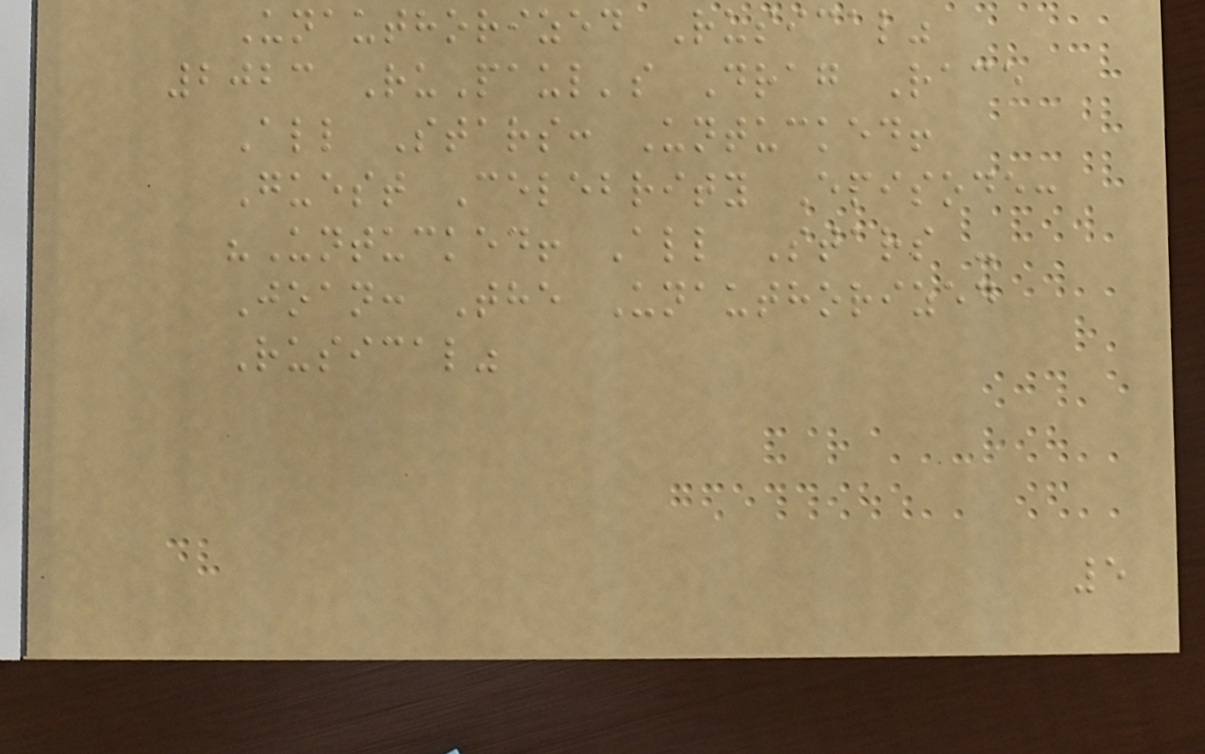Unauthorized Rusical"
2023 RuPaul's Drag Race
All Stars: Untucked!
Guest Celebrity Episode:
"Untucked! All Stars -
Joan: The Unauthorized
Rusical"
5
